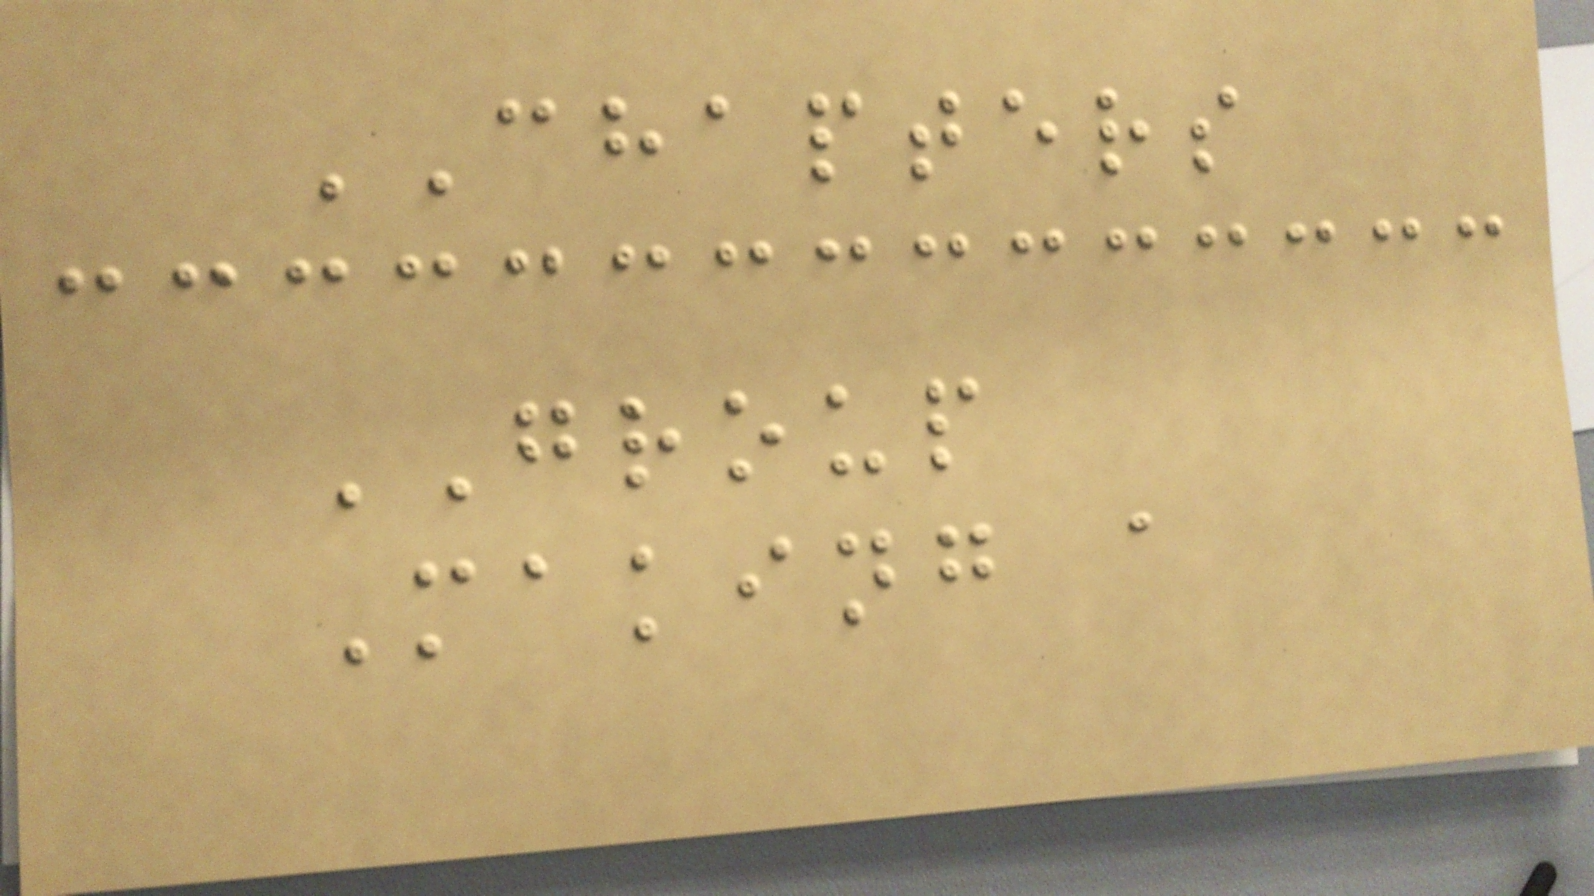CHAPTERS
GROUP
Making a
